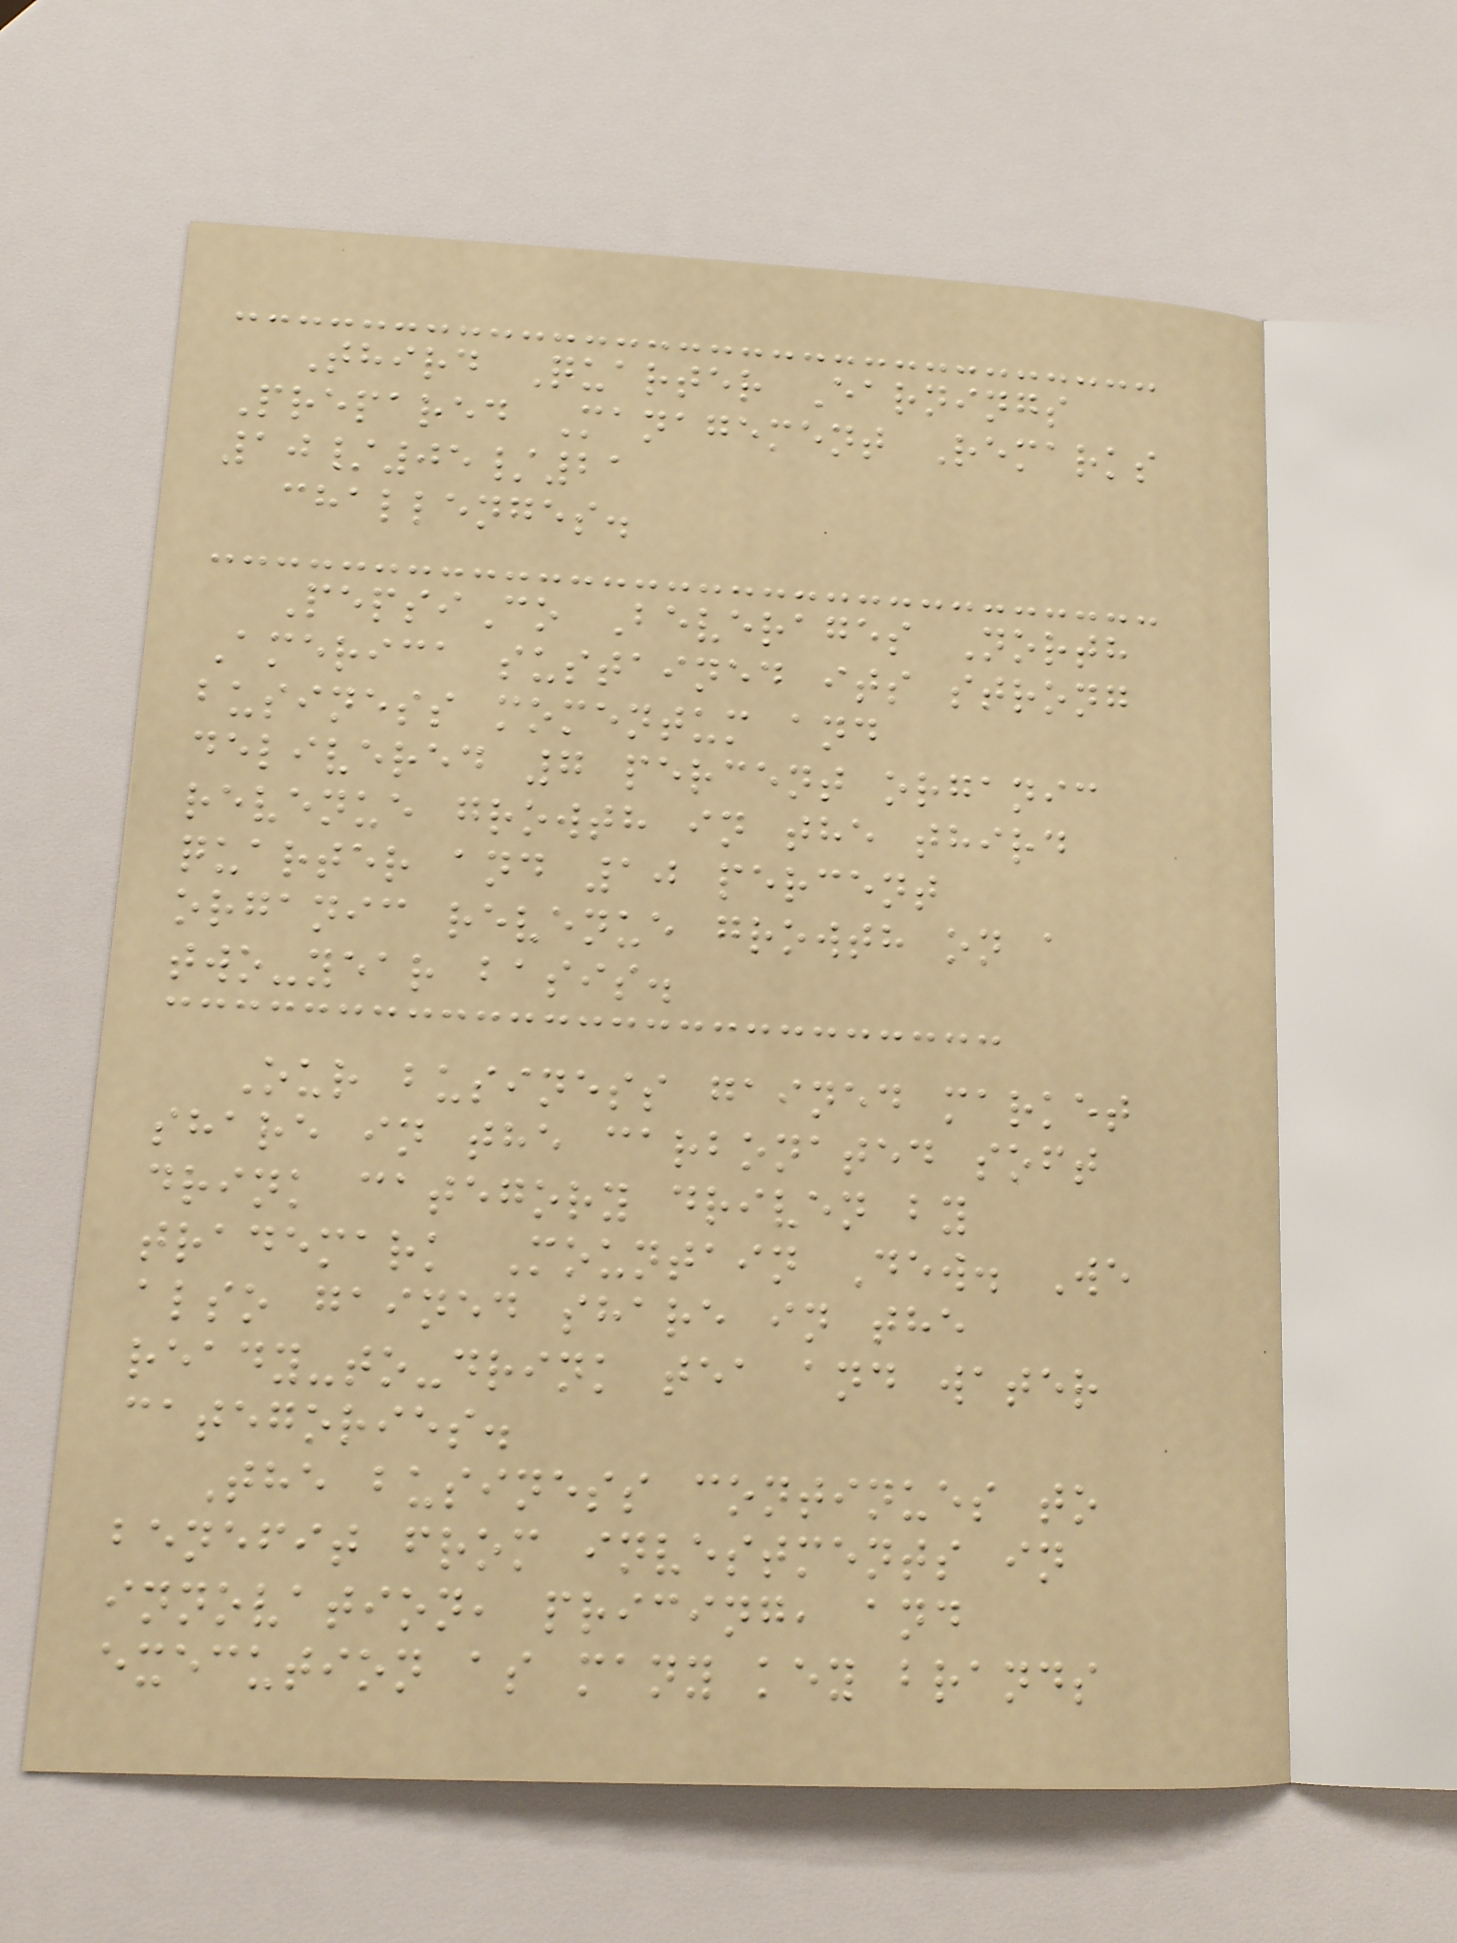Third Quarter Earnings
Prepared Management Remarks
10/05/21
challenges.
PepsiCo Beverages North
America sustained its strong
business momentum and
delivered 7 percent organic
revenue growth in the third
quarter and 10 percent
organic revenue growth on a
two-year basis.
Our business gained market
share in the carbonated soft
drink category driven by
trademark Mountain Dew. We
also gained share in the
ready-to-drink tea and water
categories.
The business continues to
benefit from investments in
innovation, pricing, and
execution as many key brands
